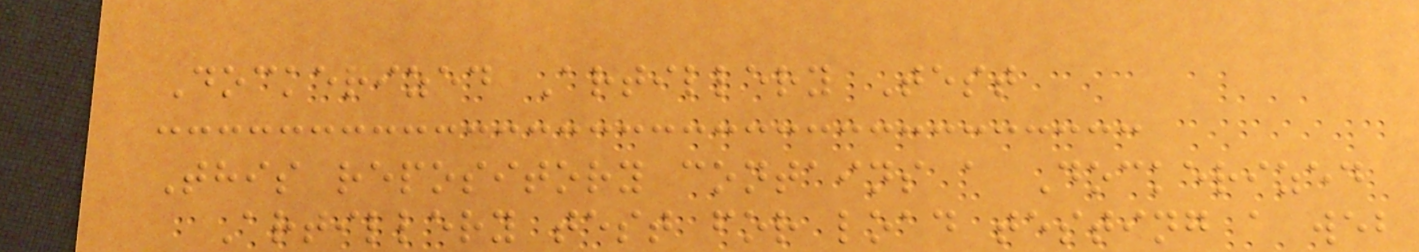Dockerized Artillery Test
This repository contains a Dockerized
Artillery test for load testing a web
